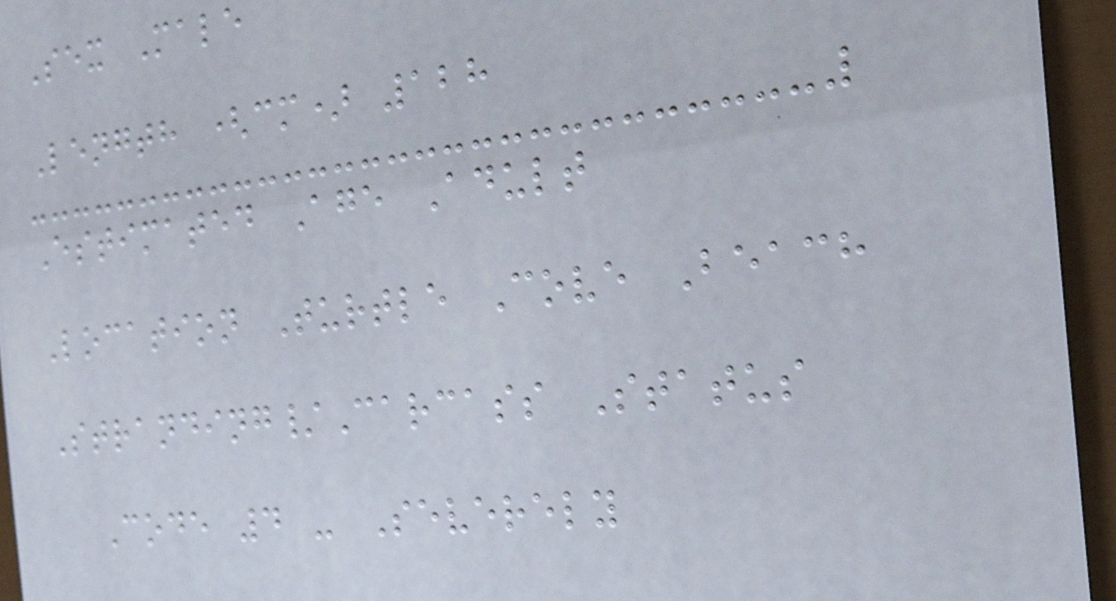Sex Male
Length (cm) 128
Estimated Age Adult
Location Turtle Cove Beach
Stranding/Carcass Status
Code 4 - Severely
